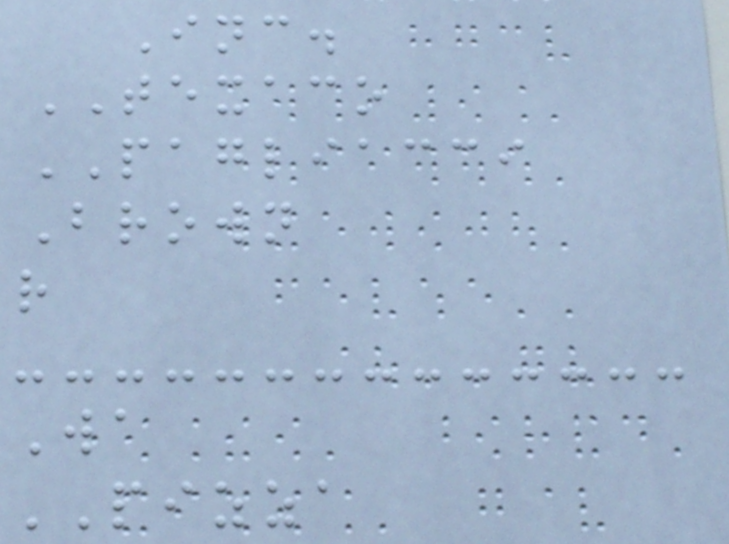Inc.
TEXACO
PAGLIACCI
Brown
r
Wa
PIZZA
